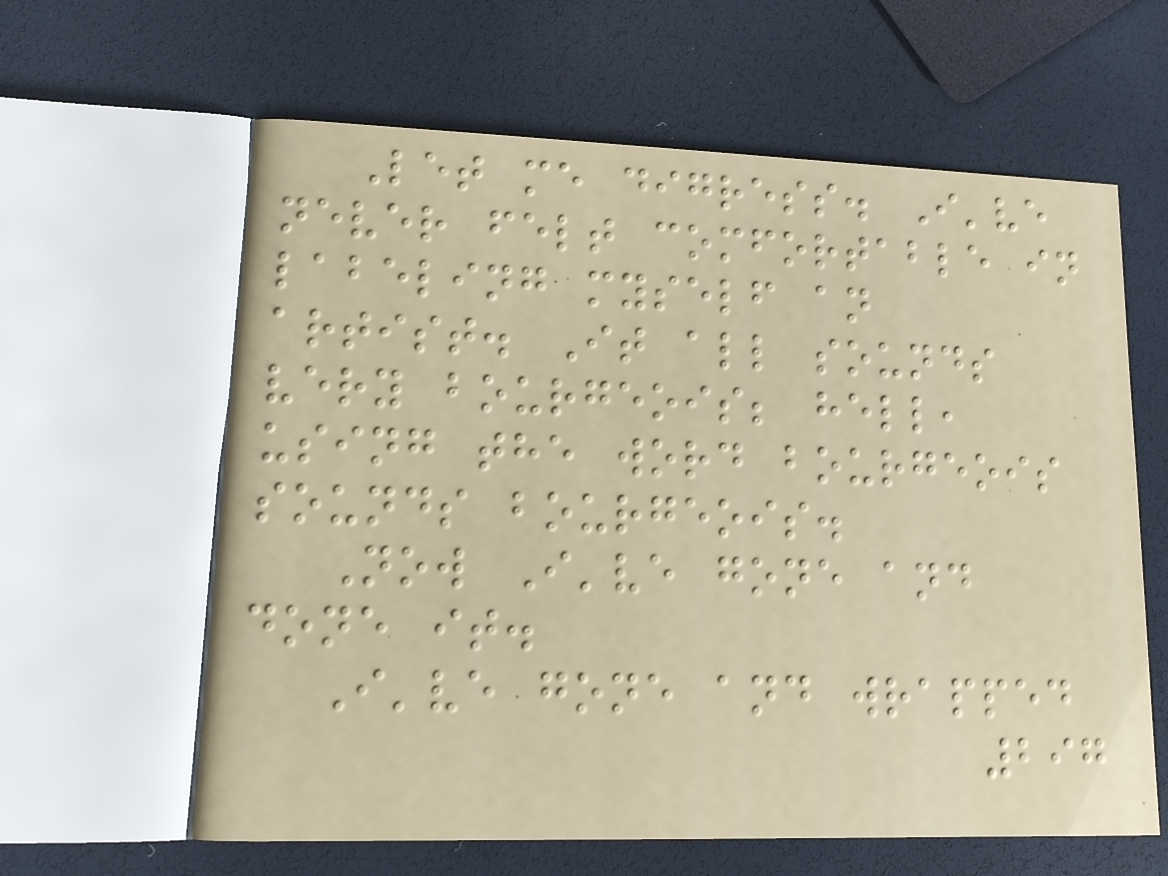Let me digress. I've
never felt comfortable in
labeling myself an
artist. It all sounds
very bourgeois; hell,
using the word bourgeois
sounds bourgeois.
Now I've gone and
done it.
I've gone and wrapped
297
